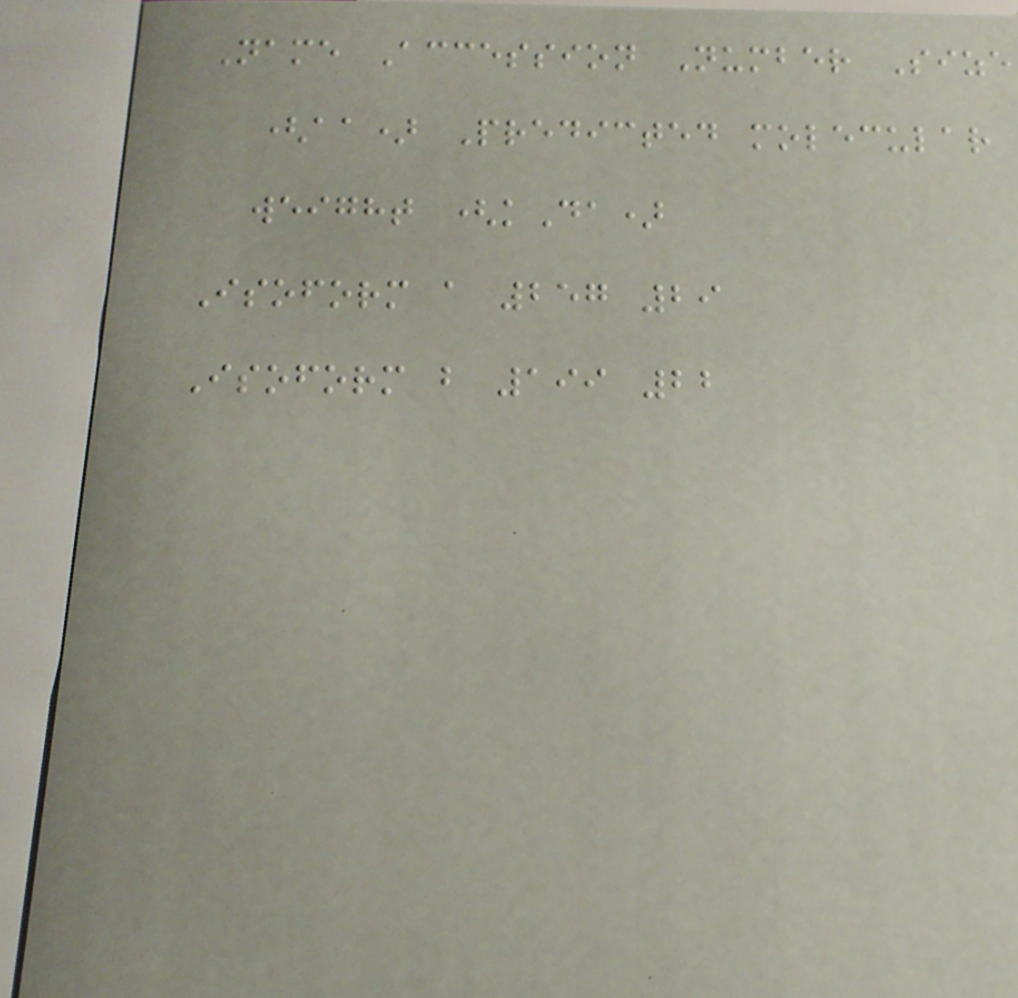Name Accession Number Size
(aa) Predicted molecular
weight (kDa)
Isoform a 257 29
Isoform b 199 22
